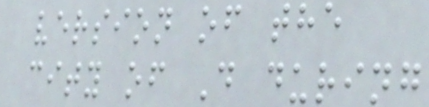version of the
city of D during
